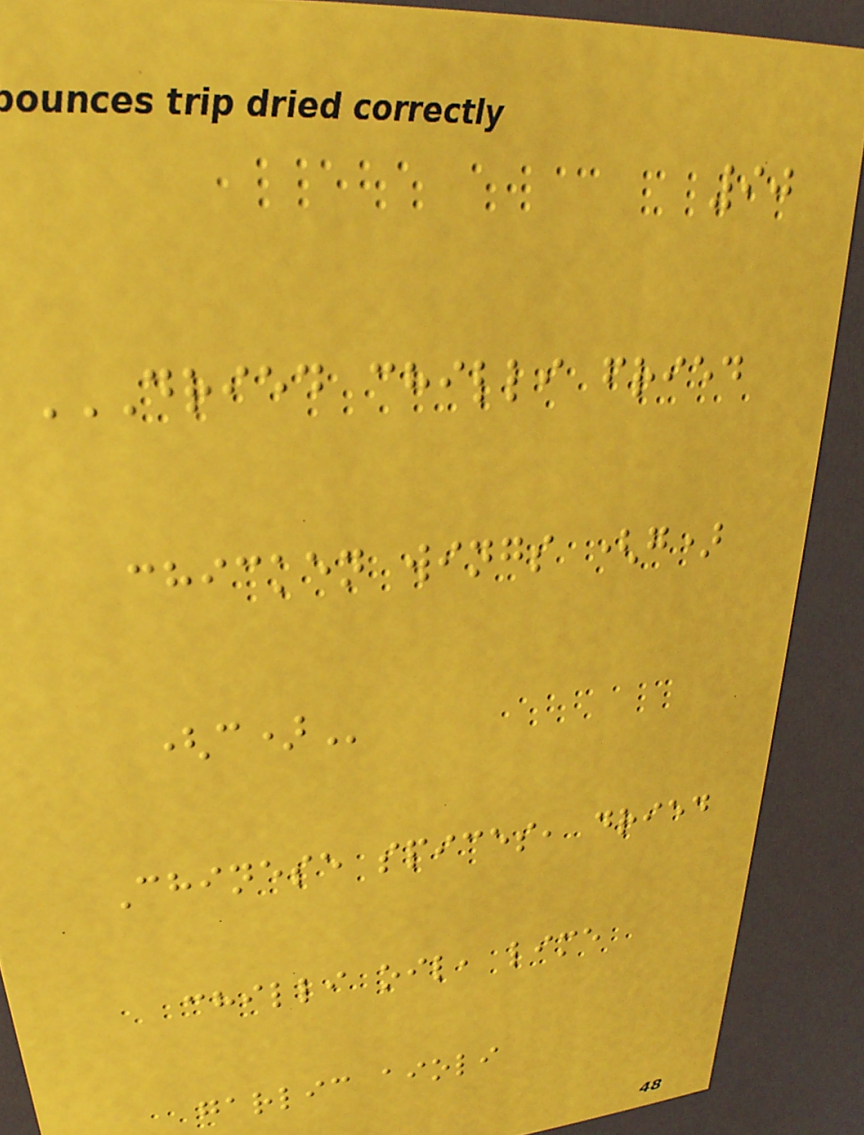90
DRIED CHILLI FRIED
CHICKEN WINGS (G)
(C)
Chinese spices, dried
chilli oil, lime
garlic aioli
